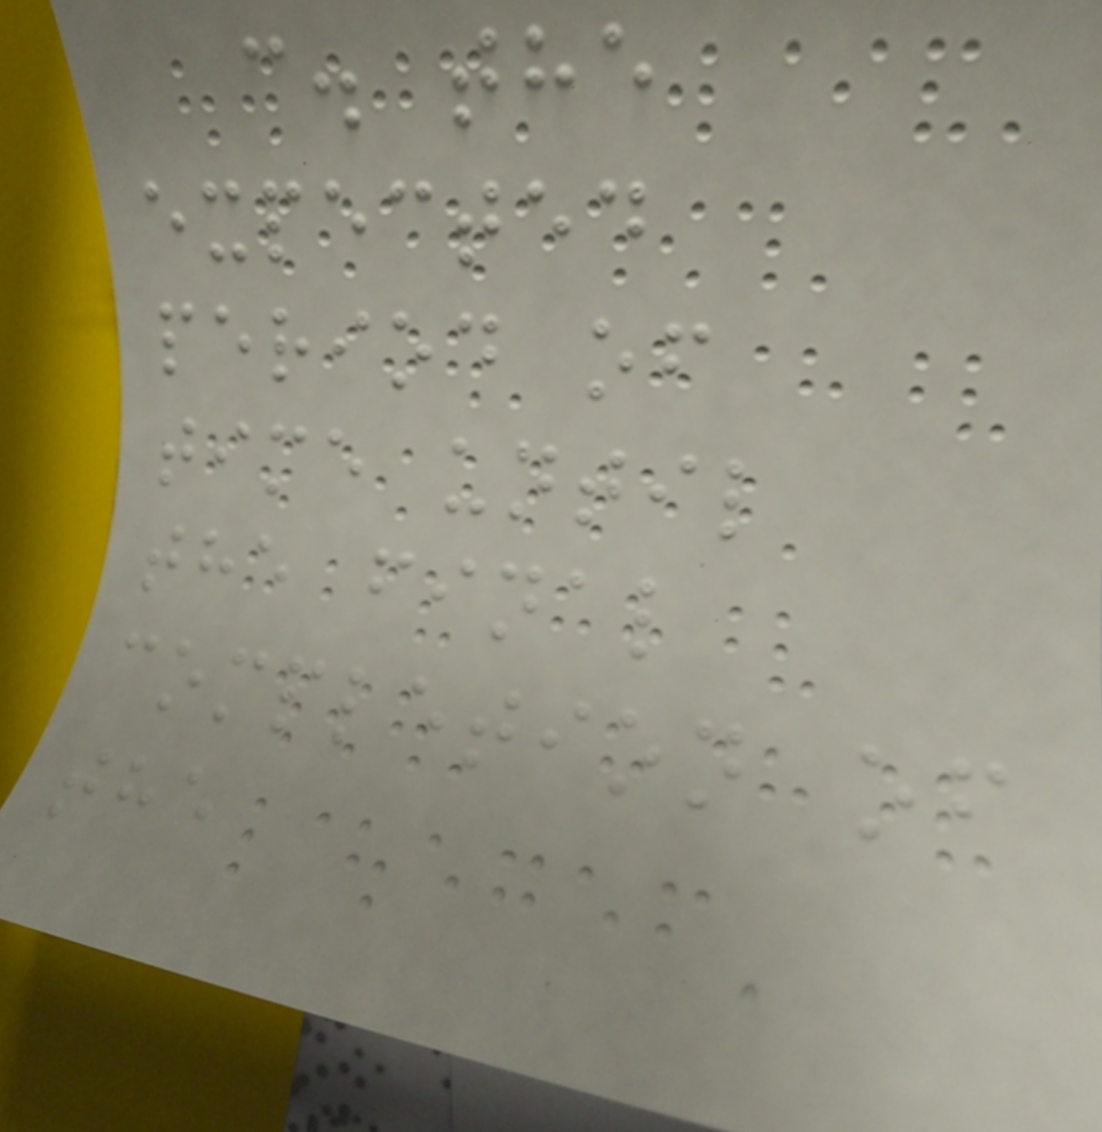c. the
expected
period of
time until
the final
completion of
the
